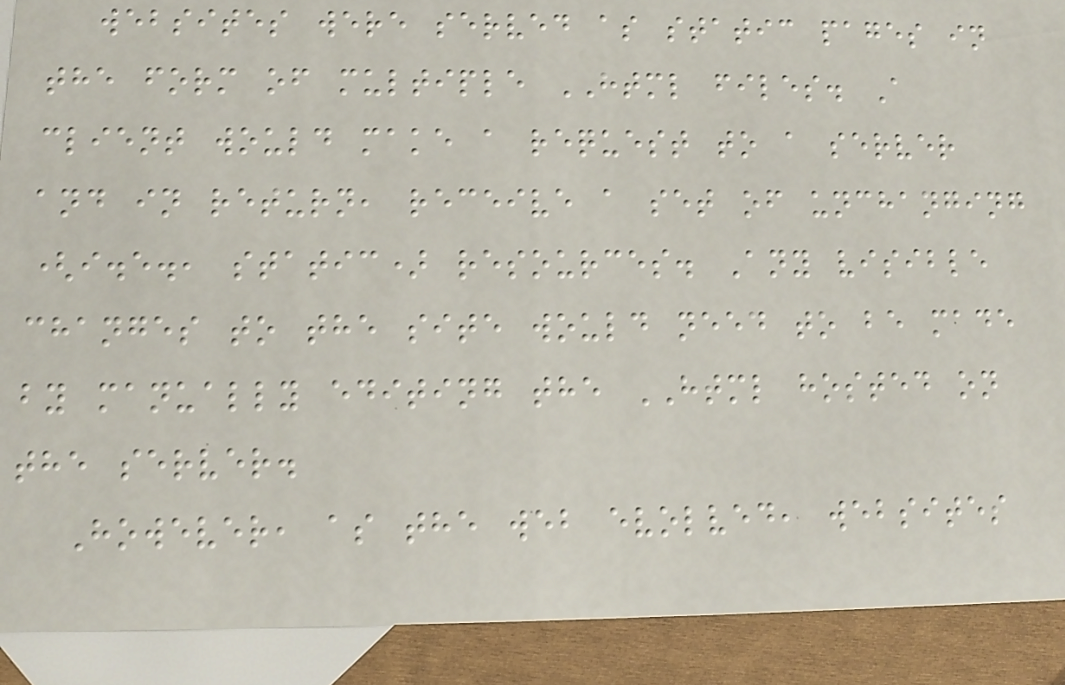websites were served as static pages in
the form of multiple HTML files. A
client would make a request to a server
and in return, receive a set of unchanging
(i.e., static) resources. Any visible
changes to the site would need to be made
by manually editing the HTML hosted on
the server.
However, as the web evolved, websites
